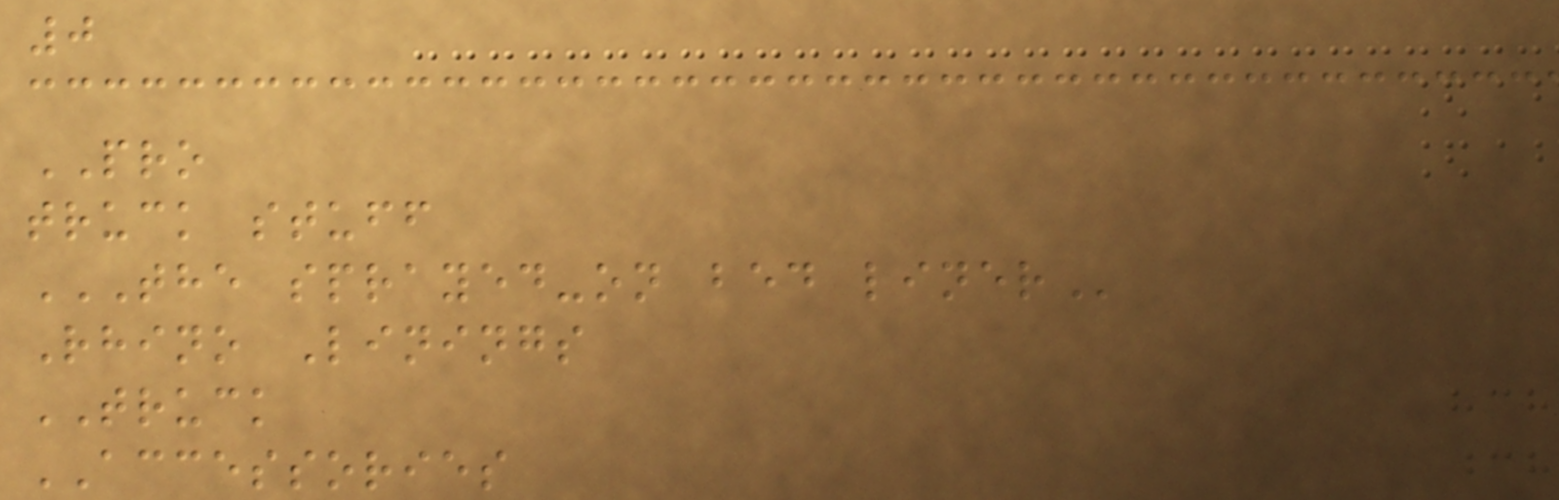0
PRO
truck stuff
THE SPRAYED-ON BED LINER
Rhino Linings
TRUCK
ACCESSORIES
